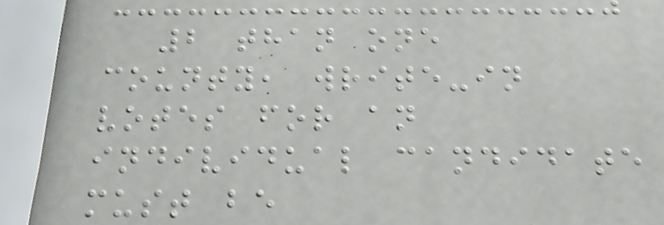2 than one
county, write-in
votes for an
individual candidate
must be
